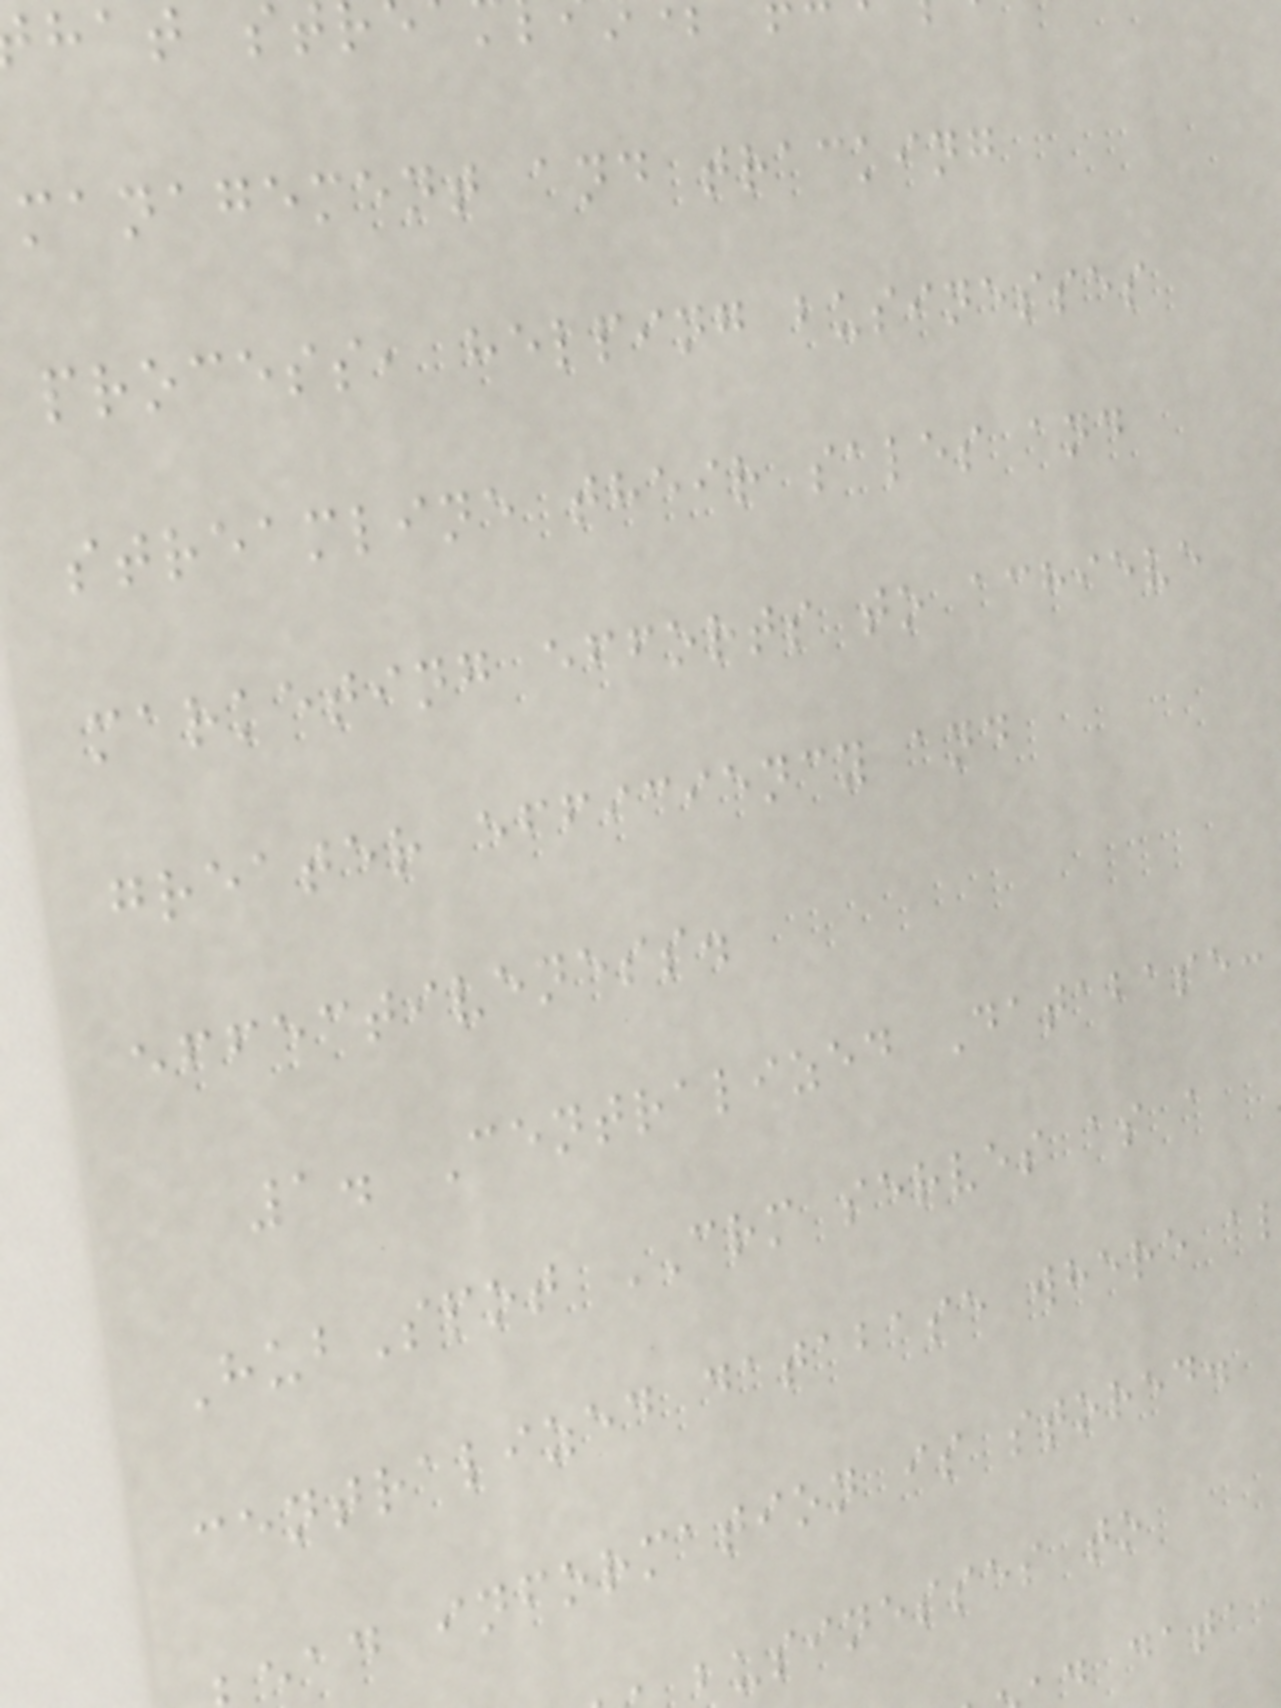management and tracking
process, helping businesses
streamline their sales and
marketing efforts to achieve
greater efficiency and
effectiveness.
1. Centralized Database:
HubSpot CRM serves as a
centralized database where a
ad information is stored.
businesses to
